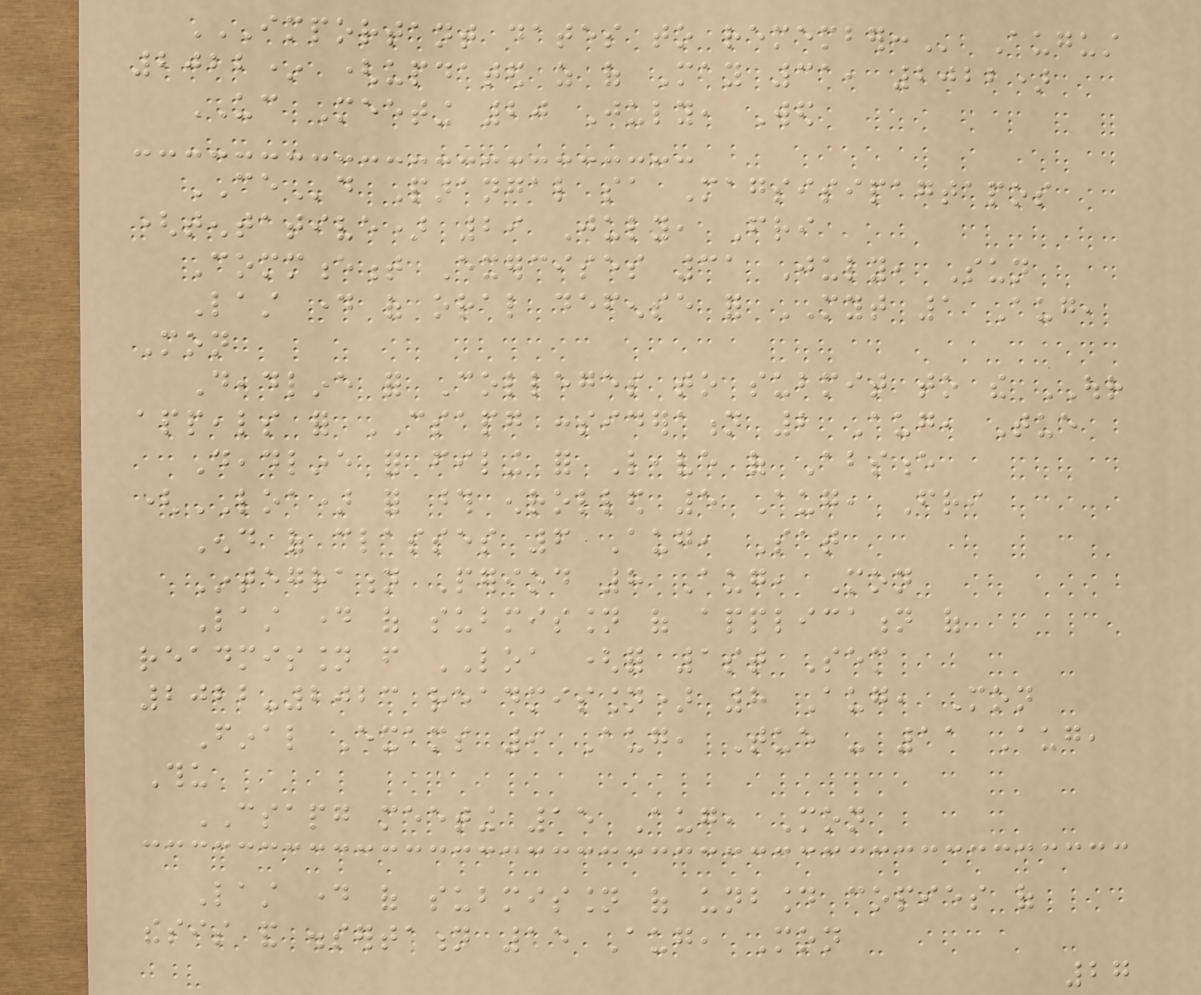IMPORTANT DATES TO REMEMBER: August
2022* (updated as of May 31, 2022)
UC Meeting 20 July, Wed
CEd Parangal sa Magsisipagtapos
(tentative) 29 July, Fri
Commencement Exercises 31 July, Sun
Last day of oral defense for MYT 1 Aug,
Mon
Deadline for Colleges to submit to the OUR
appeals for CSAPG consideration 2 Aug, Tue
Deadline for filing for Leave of Absence
(LOA) for those enrolled 5 Aug, Fri
End of classes 6 Aug, Sat
Integration Period 8 Aug, Mon
Last day of submission of application of
readmission from LOA (for 1st Sem
2022-2023 readmission) 8 Aug, Mon
Final Exams 9 Aug, Tue - 11 Aug,
Thu
CSAPG meeting 15 Aug, Mon
Last day of submission of unbound copies of
thesis and dissertation 15 Aug, Mon
27
